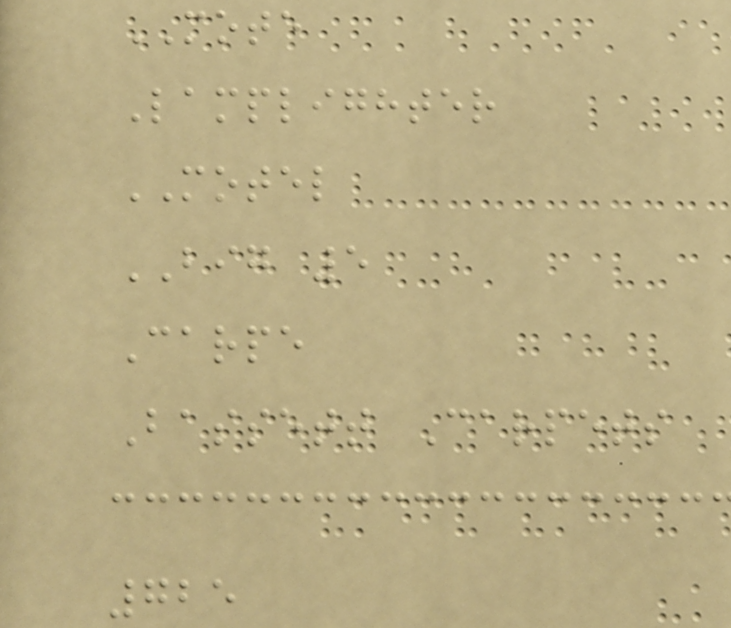MOTE
Lamplighter
MOTEL
BIG 5
Carpe
Bassett Carpets
725
